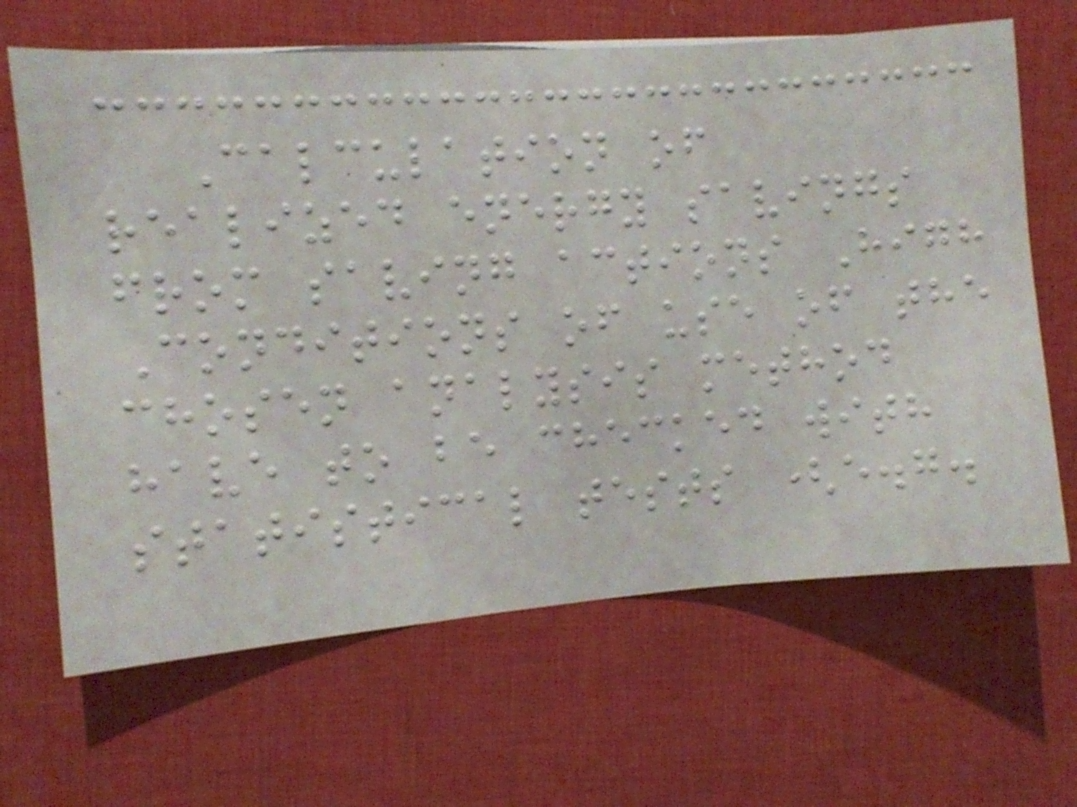Calculation of
realized energy savings
from saving actions High
Conditions of use of the
chosen analysis method
have to be checked with
statistical tests (e.g.
